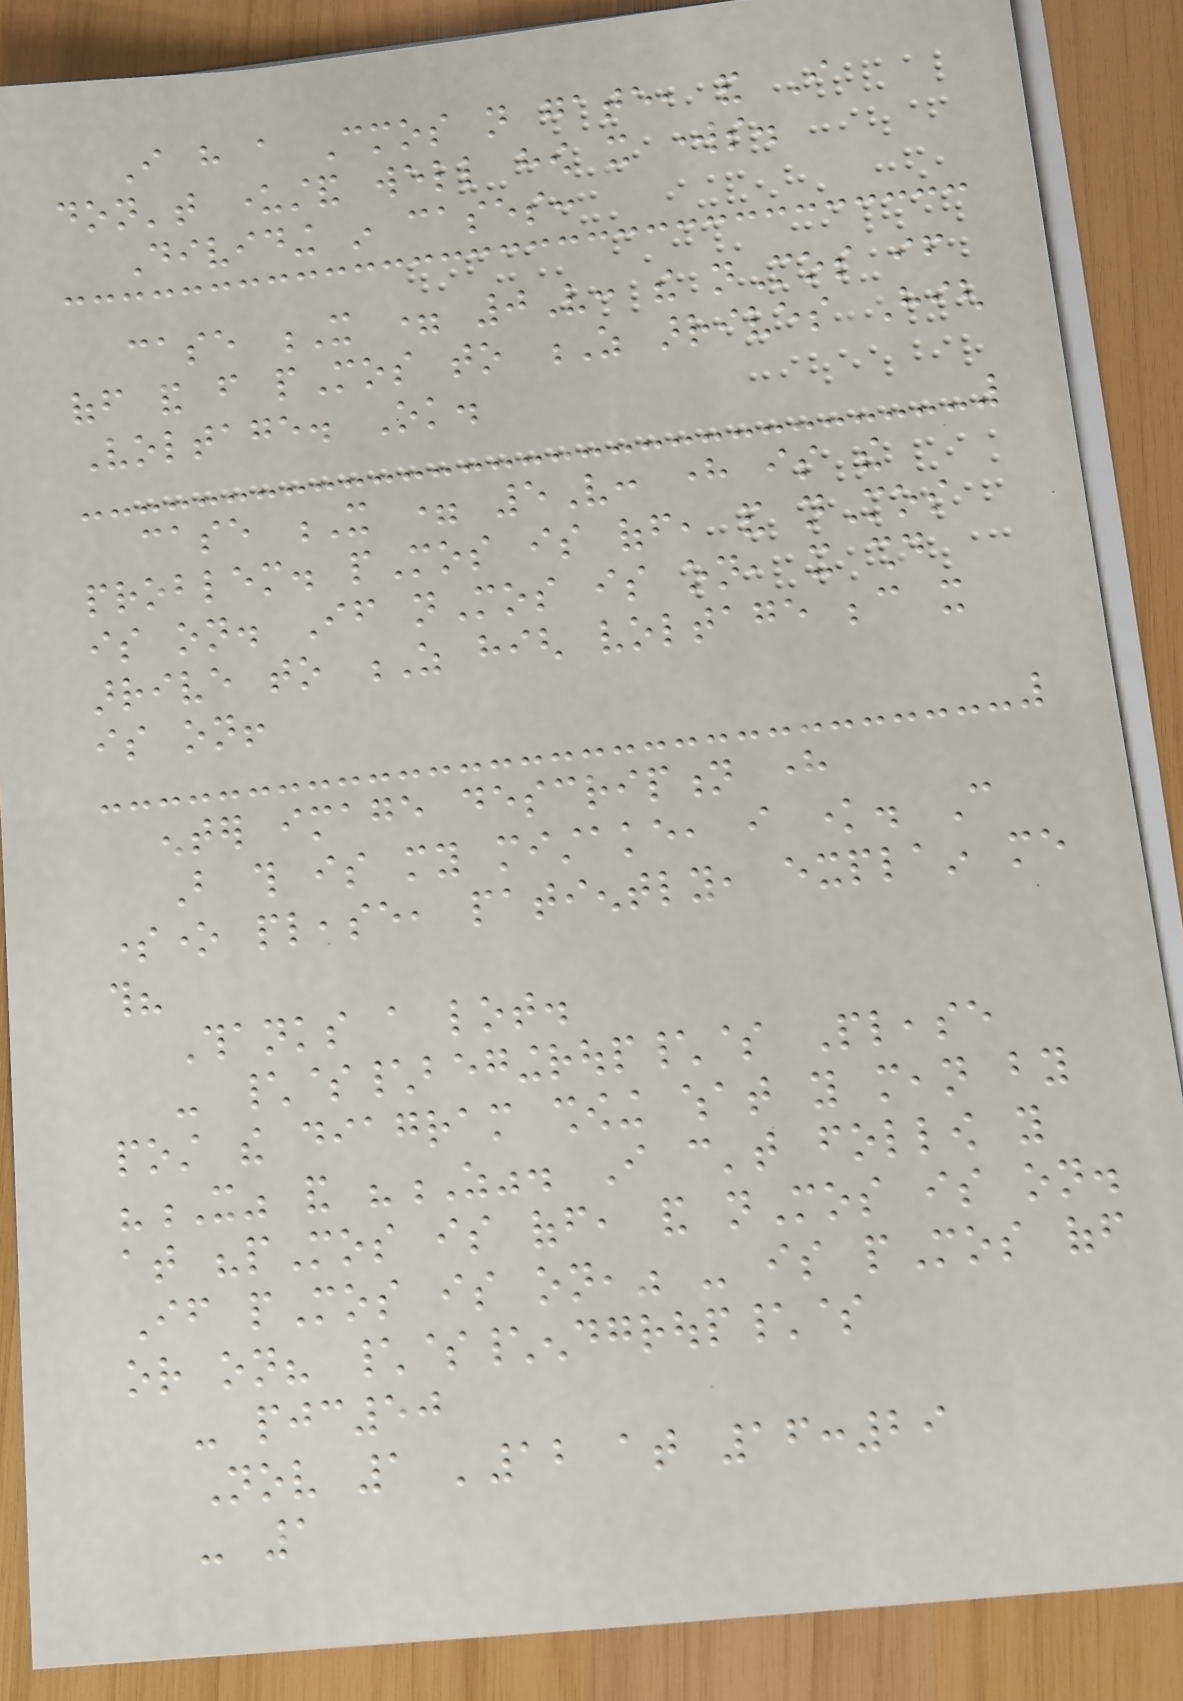I have a Cmos not gate, and I
don't understand well how it works.
Dividing in cases:
case X = 0V: the nMos if
off and from pMos to Z arrives High
Voltage. Ok.
case X = 5V: here is the
problem. pMos is off, and nMos
is on. If nMos is on, it should
arrive to Z high voltage because it
is on!
enter image description here
But this is my mistake, i know. Can
someone please, patiently, explain me
this?
Thanks a lot.
- \$\begingroup\$ Please
post the diagram showing what you mean by
"X" and "Z". I can't follow you
at "pMos is off, and nMos is on.
If pMos is on," - is pMos off
or on? \$\endgroup\$
- pjc50
Nov 1 '12 at 16:29
- 1
